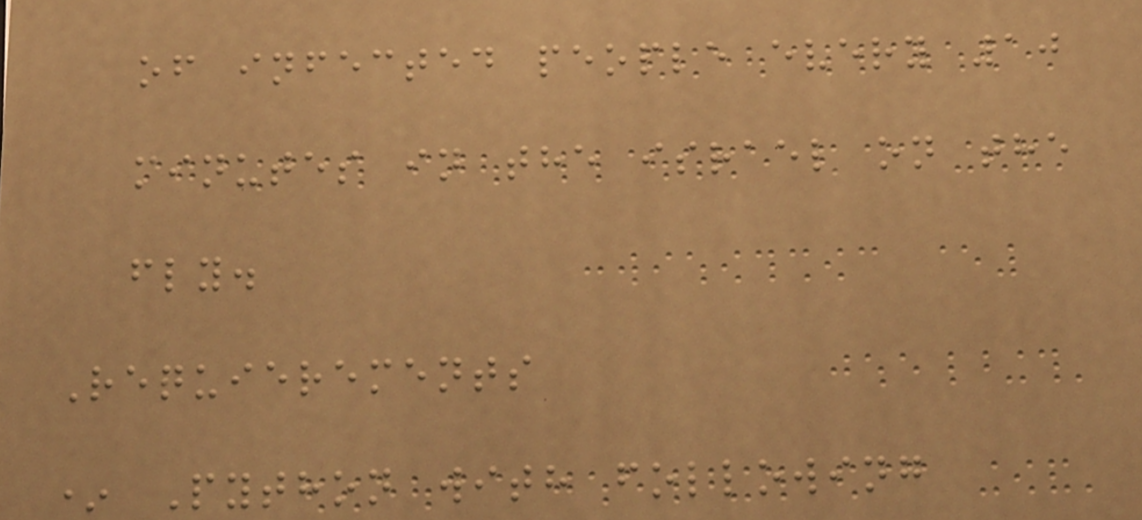of infected people every 10
minutes in the israel on the
fly.
Requierements
* Python with following
